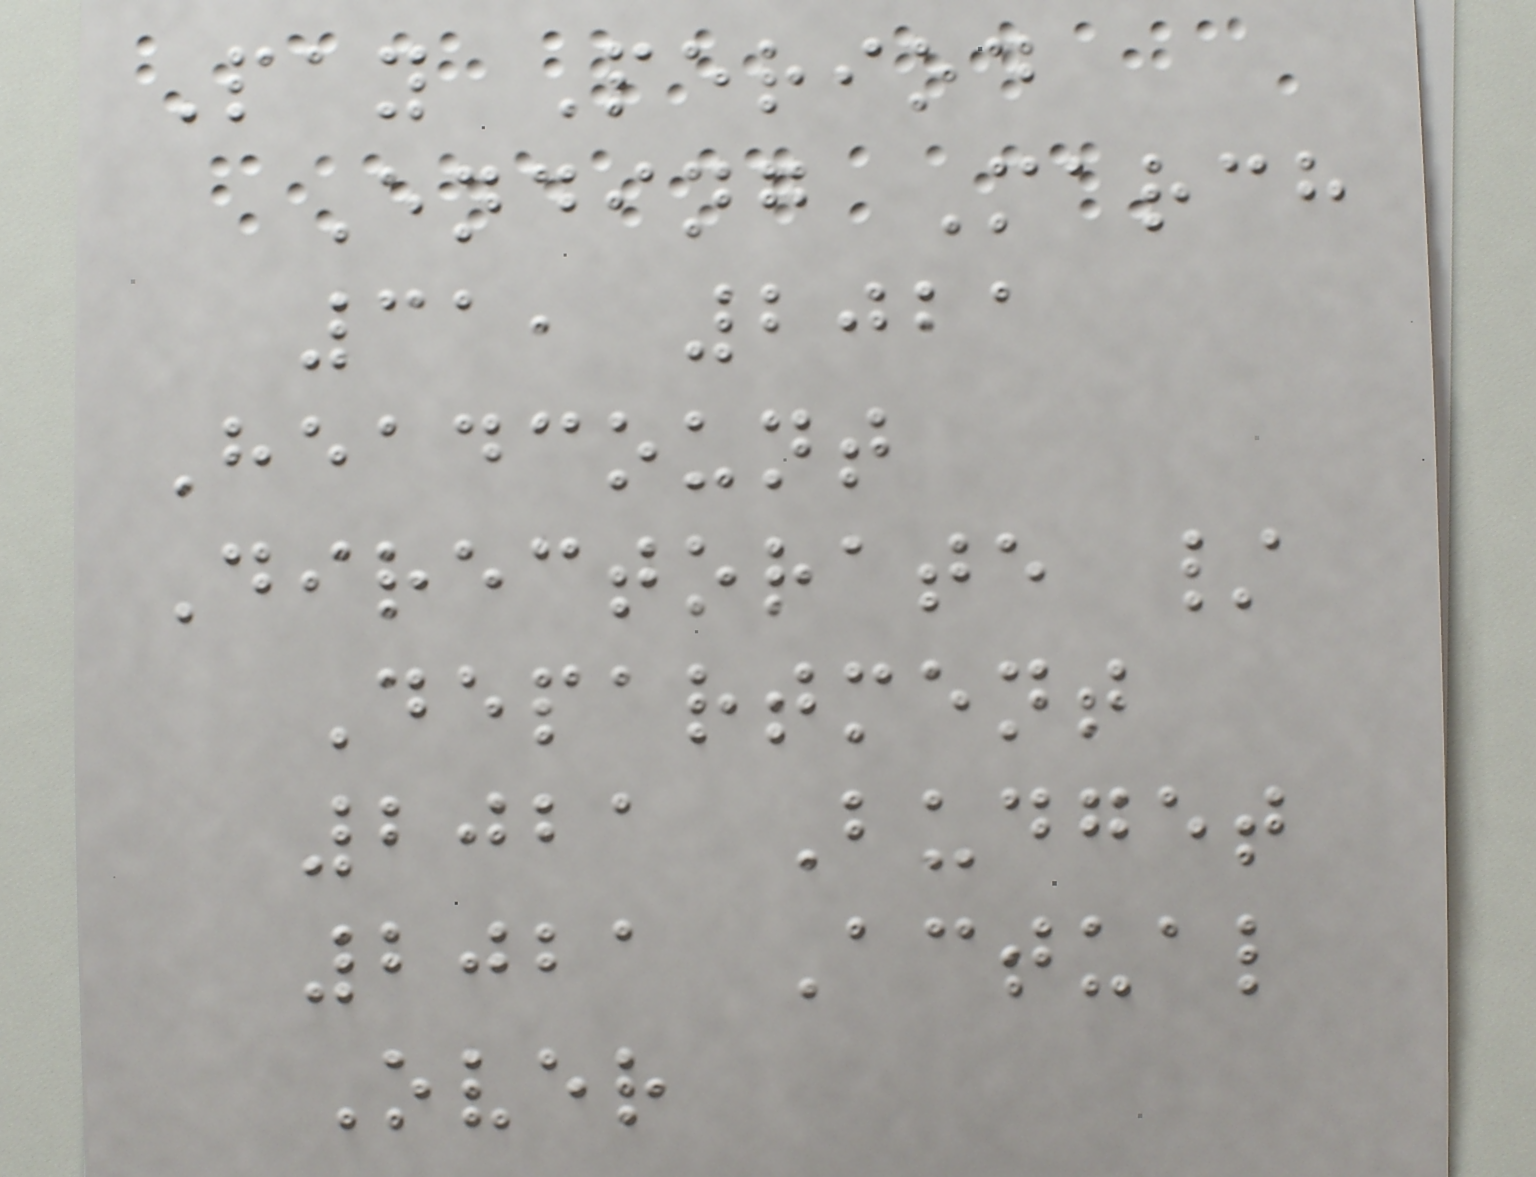Pay Period
Ending March
31, 2021
Headcount
Directorate /
Department
2021 Budget
2021 Actual
Over
